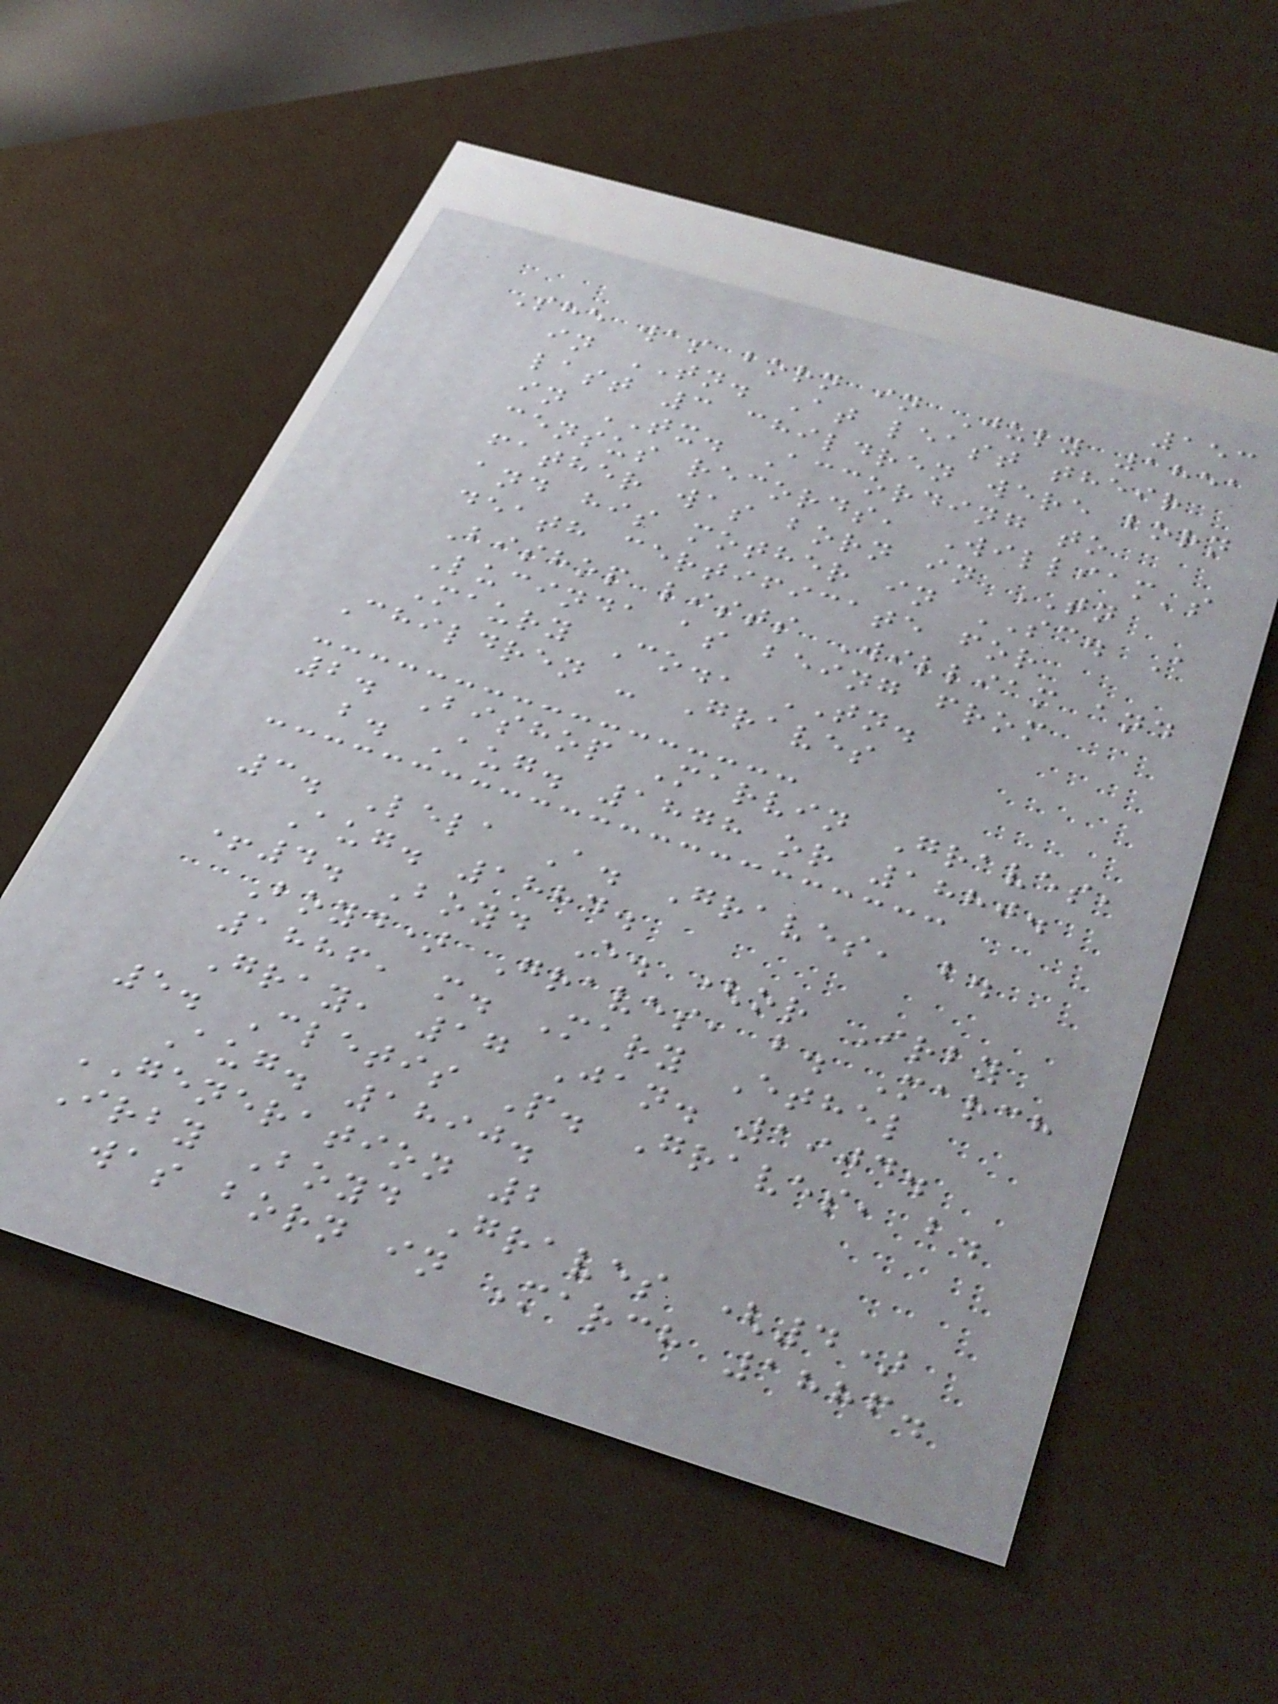153
She was born in July 1851
in TN. At least their
last 3 children were born
in TX. According to
census records, William's
father was born in TN
and his mother in SC. A
death certificate for
Bishop lists William and
Lucinda as being from
Maury Co., TN.
Children - Graves
2. Bishop Marvin Graves,
b. Aug. 1878 or 1880.
3. Lela A. Graves, b.
Aug. 1884.
+4. Boyd E. (or Irby
Boyd) Graves, b. March
1886, m. Mary Ethel
Gray, 17 Jan. 1904.
5. Cletis P. Graves, b.
Aug. 1890.
GENERATION 2
Irby Boyd Graves (4)
was born in March 1886.
